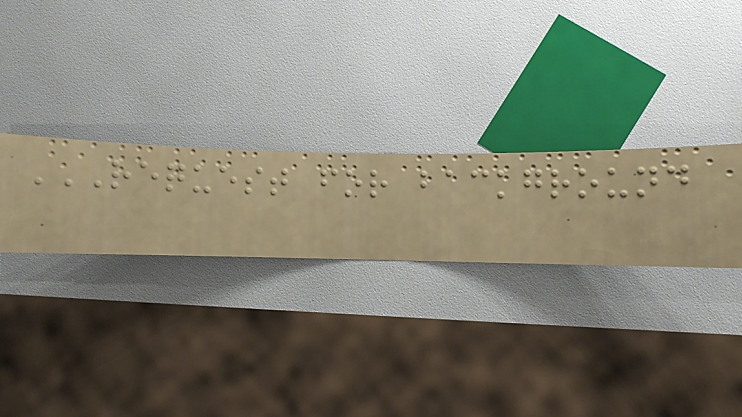REQUEST FOR BACKGROUND
